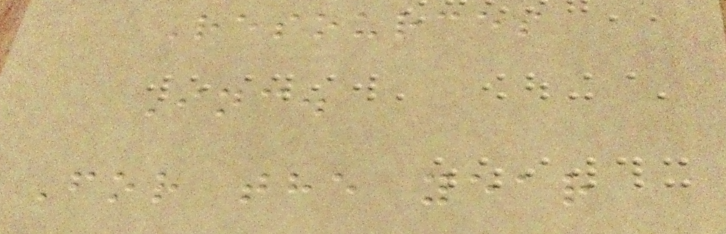Resources
Inc.
For the year
